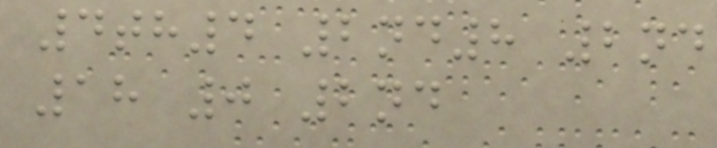4th4 2nd8 2nd
18 0 2nd
